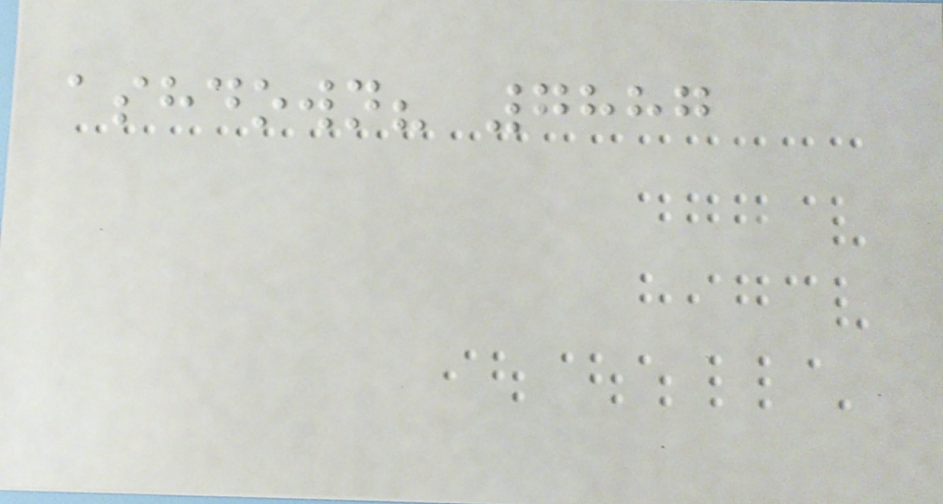ashdown? 7887
